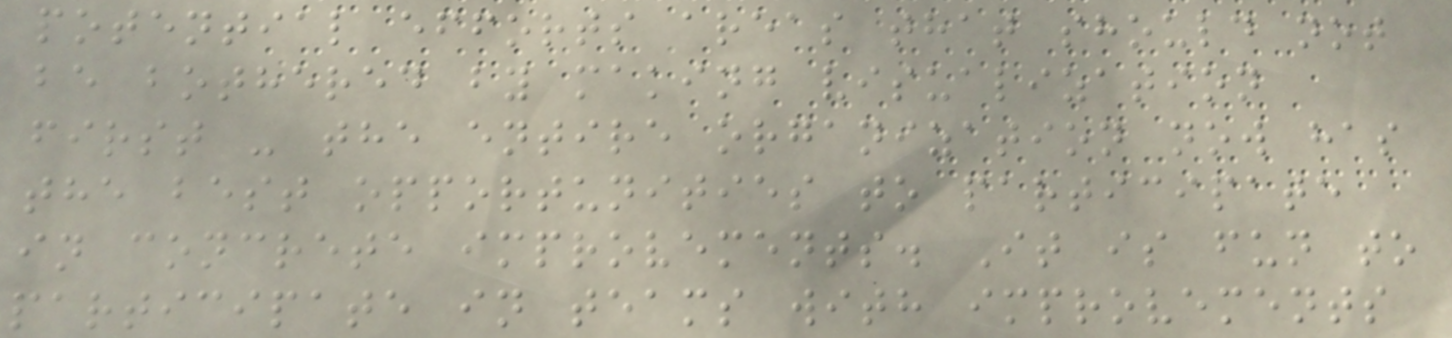potential efforts areas that should not
be bothered by making visualization
first - the entire organization now has
the best opportunities to participate
in concrete improvements. It is fun to
participate in teams with improvements
